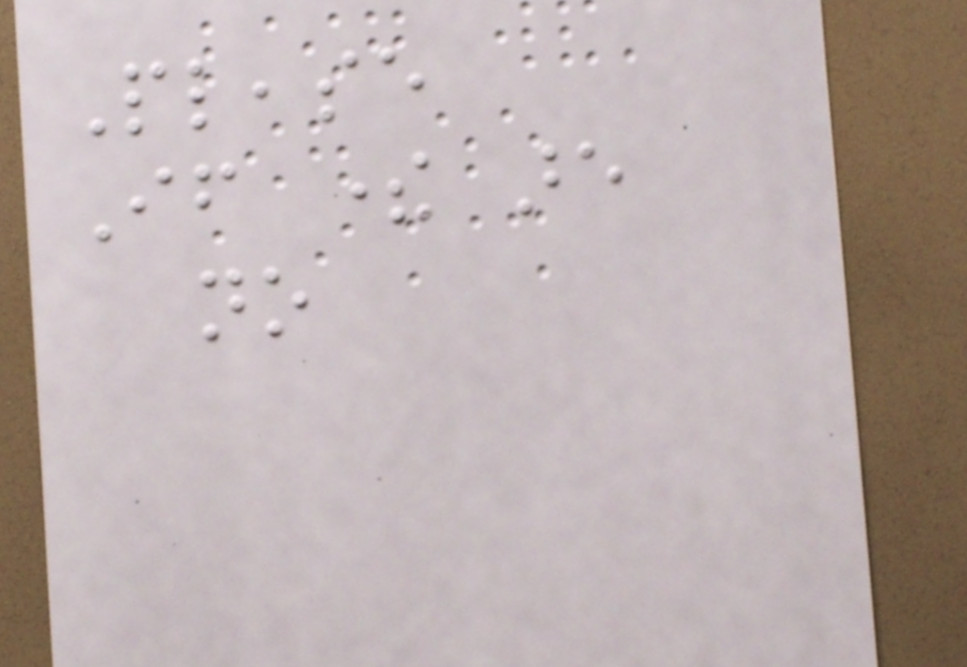Please
If there are
no
